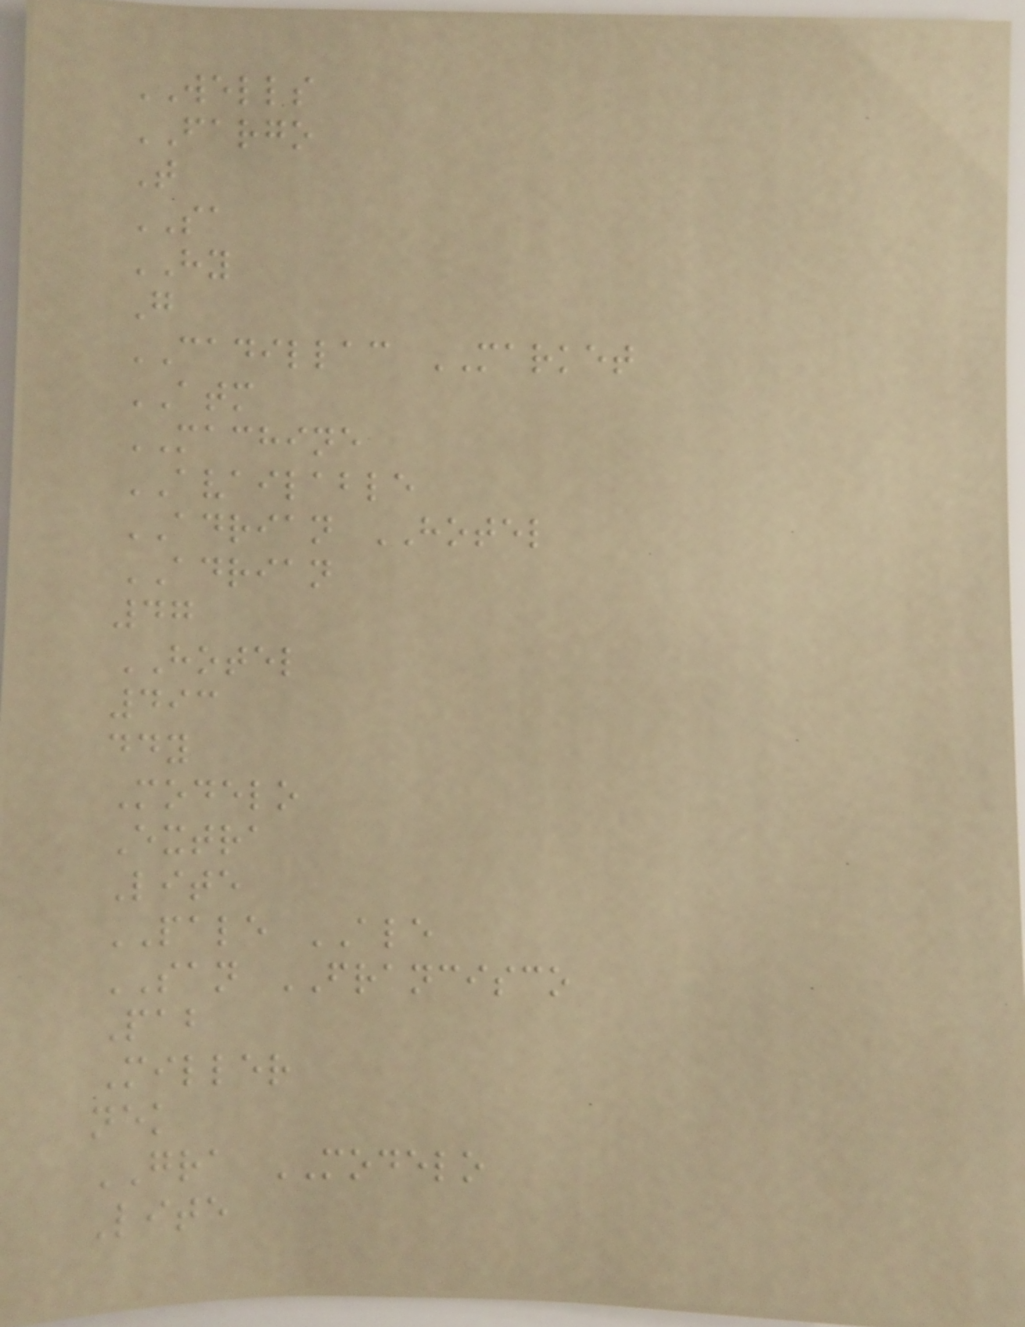WELLS
FARGO
T
SA
HY
G
CADILLAC MARKET
ATM
MACHINE
AVAILABLE
ADRIAN HOTEL
ADRIAN
47
HOTEL
493
ddy
Modelo
Extra
Lite
PALE ALE
SAN FRANCISCO
Pab
Miller
nek
GRA MODELO
Lite
